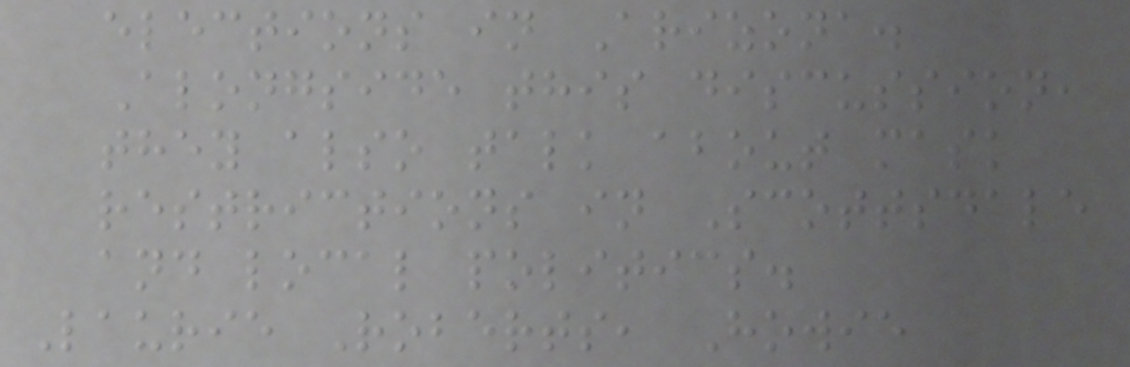elections in Arizona.
Alongside this discussion,
they also talk about mask
restrictions in Scottsdale
and local politics.
Laurie Roberts, Howie
